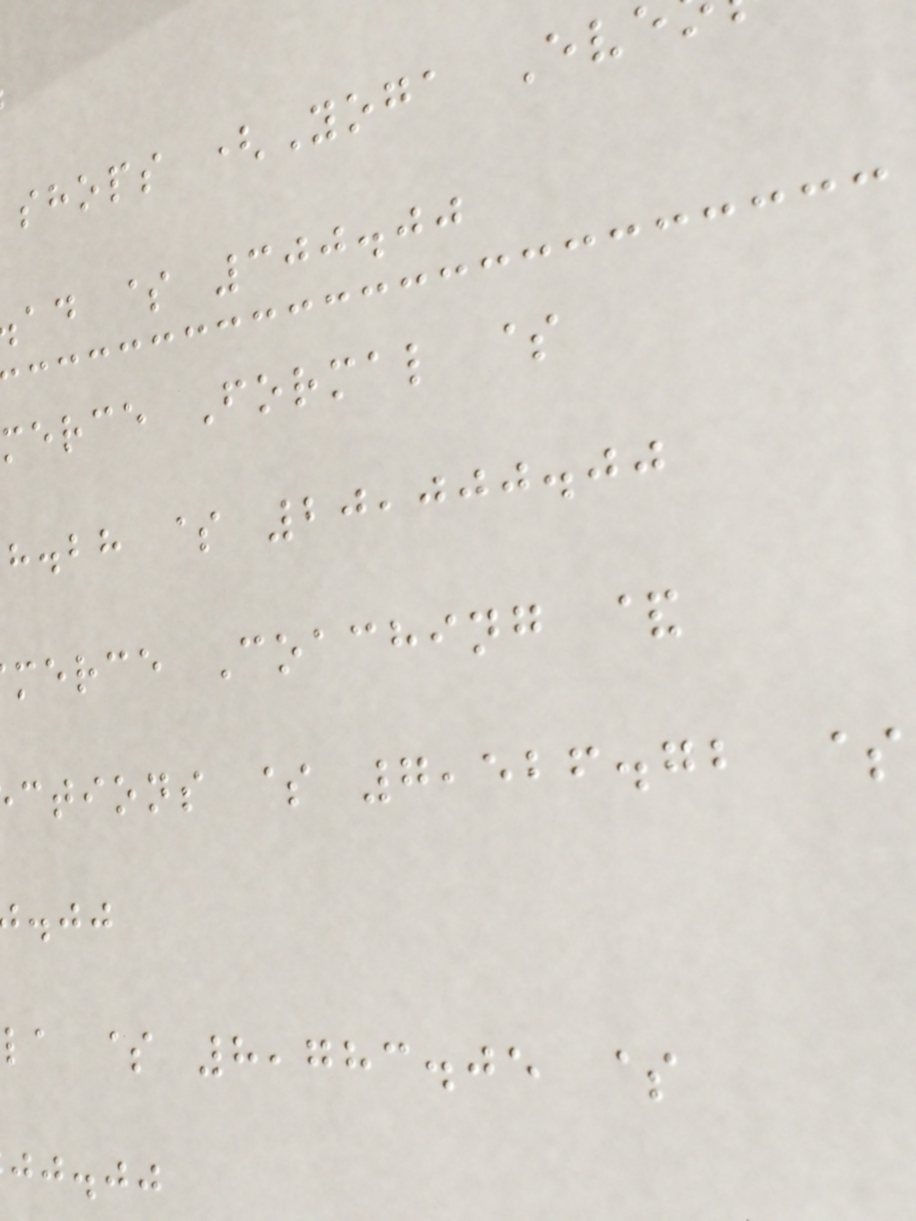shops (Yoga Ev
ad $ 300.00
merce Formal $
h.bh $ 20,000.00
merce Coaching &
ctions $ 7,526.72 $
la $ 8,783.05 $
jj.jj
